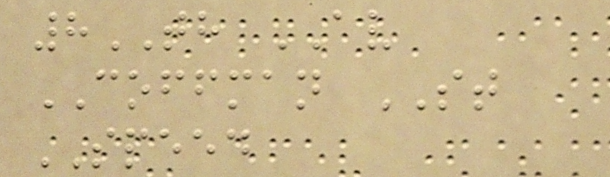8TH AV
COFFMAN ST
SPEED
